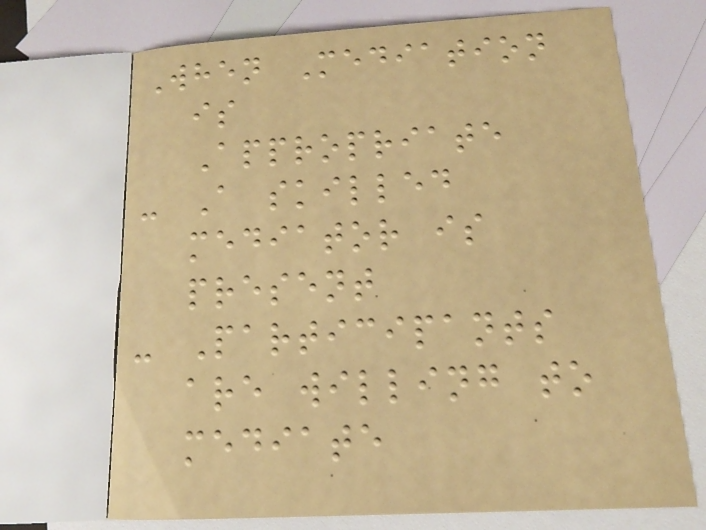When Mediation
is
Appropriate
- A skilled
mediator is
present
- Participants
are willing to
mediate
